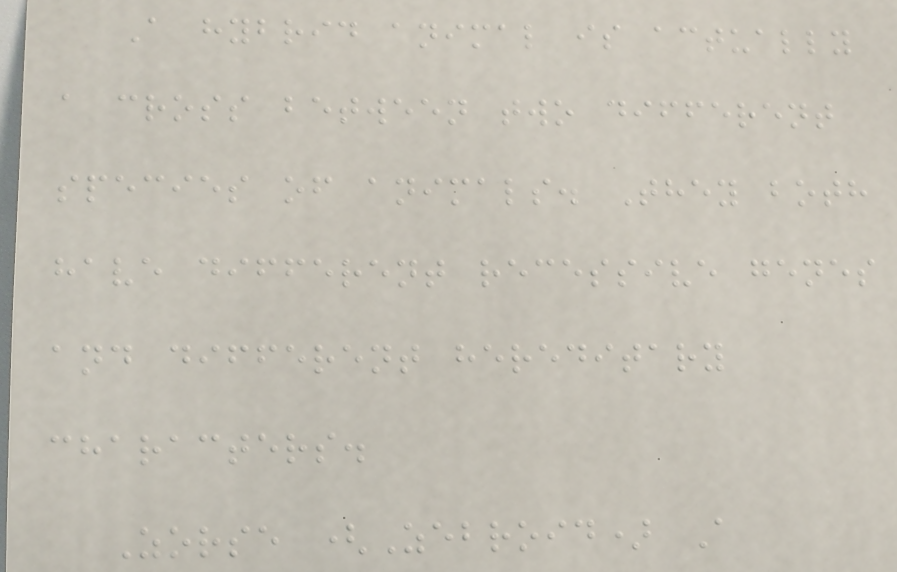A hybrid animal is actually
a cross between two different
species of animals. They both
have different recessive genes
and different hereditary
characters.
Zorse (Zebroid) A
